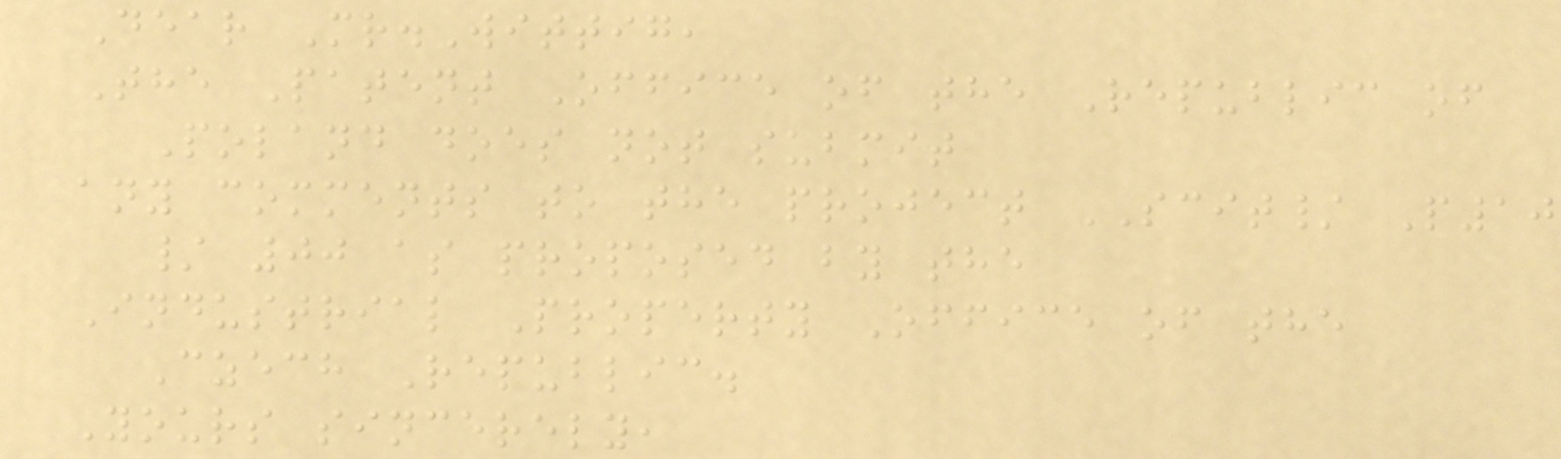Dear Mr.Wittig,
The Patent Office of the Republic of
Poland does not submit
any comments to the project SCIT/ P10
/ 00 as proposed by the
Industrial Property Office of the
Czech Republic.
Yours sincerely,
